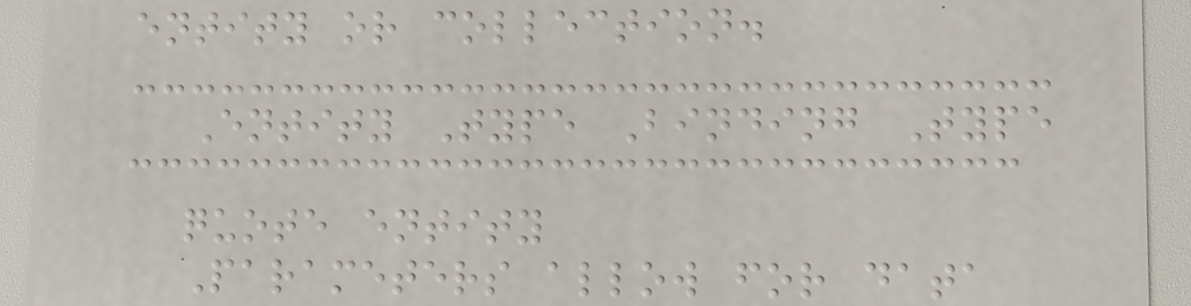entity or collection.
Entity Type Binding Type
quote entity
Parameters allow for data
